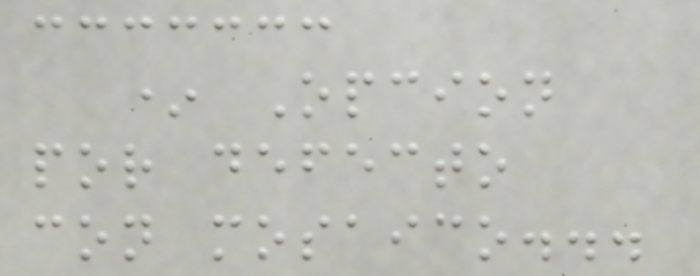* Opcion
por defecto
con mosaico...
